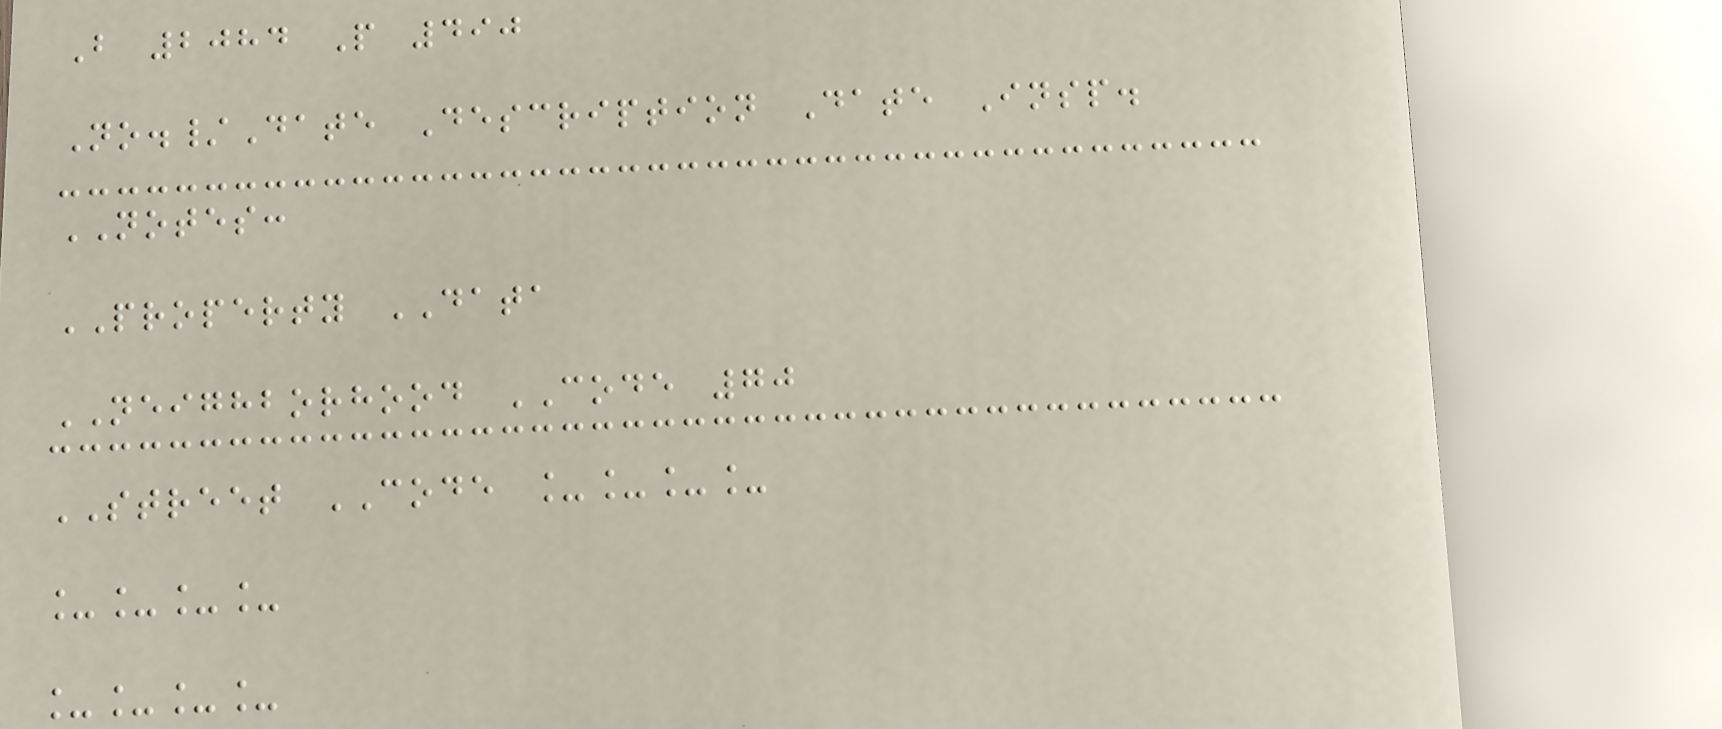B 2084 P 490
No./Date Description Date Insp.
NOTES:
PROPERTY DATA
NEIGHBORHOOD CODE 70
STREET CODE ____
____
____
